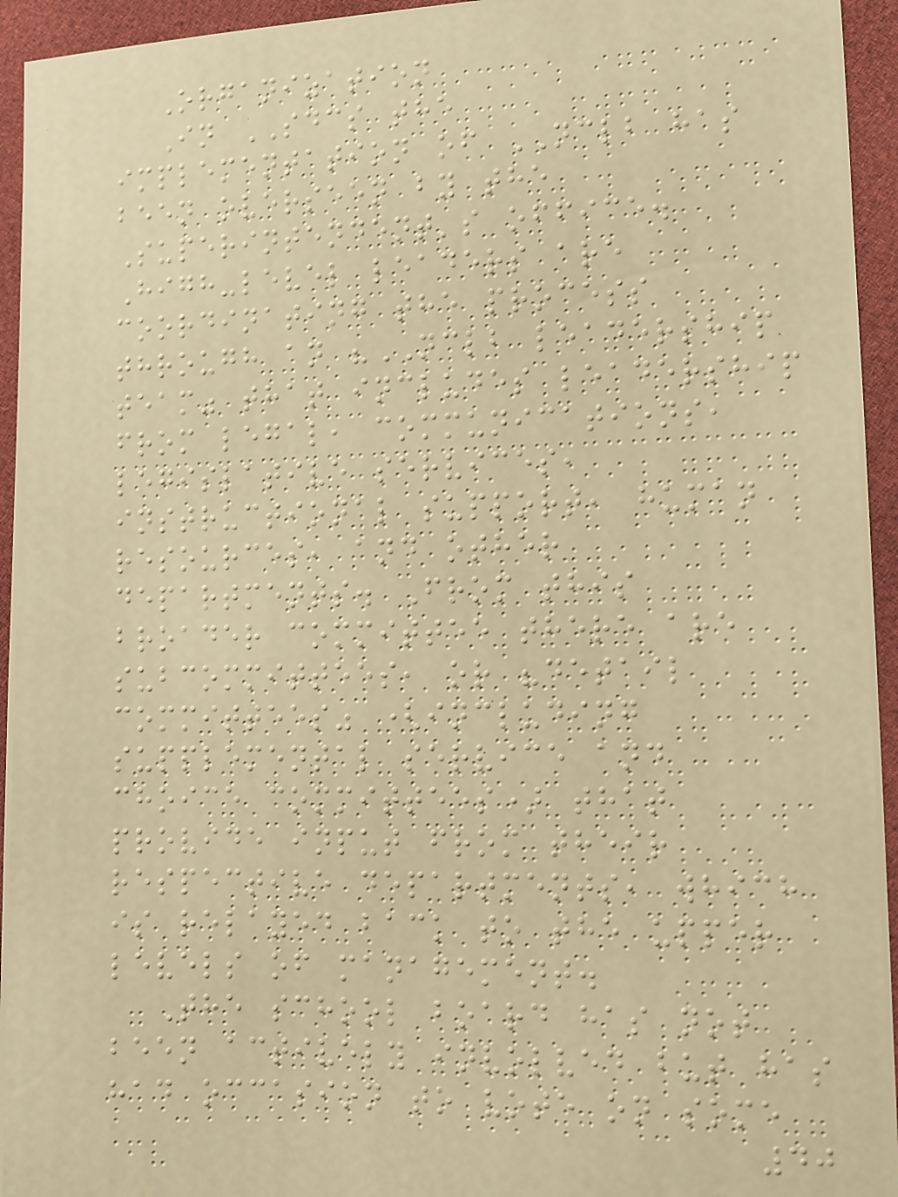Organization
In SDCS the
implementation of NCLB has
been overseen by the
Superintendent's office.
High-level leaders are
coordinating the process
through an "NCLB leadership
team" that includes leadership
from legal, communications,
legislative services,
instructional support, human
resources, and other
departments. From this
broader committee there are
subcommittees, or "detail
committees" (including
supplemental service and
choice committees) that
provide input from their
respective departments, which
is relayed back to the upper
levels of management.
The school board has not
been actively involved but has
had occasion to vote on some
40
